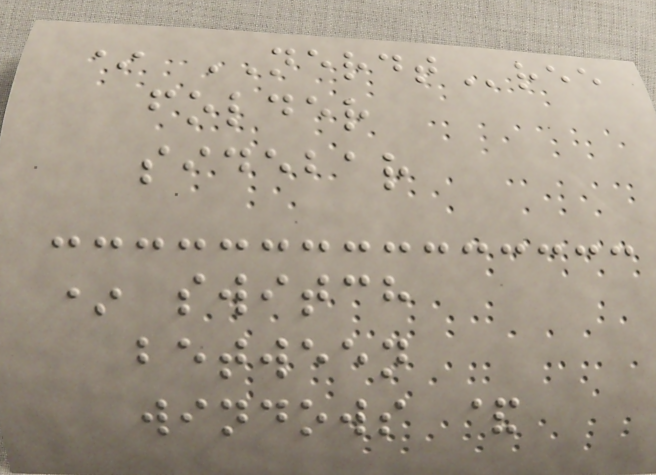* NERDTree
folder
sidebar
* switch
between
windows &
